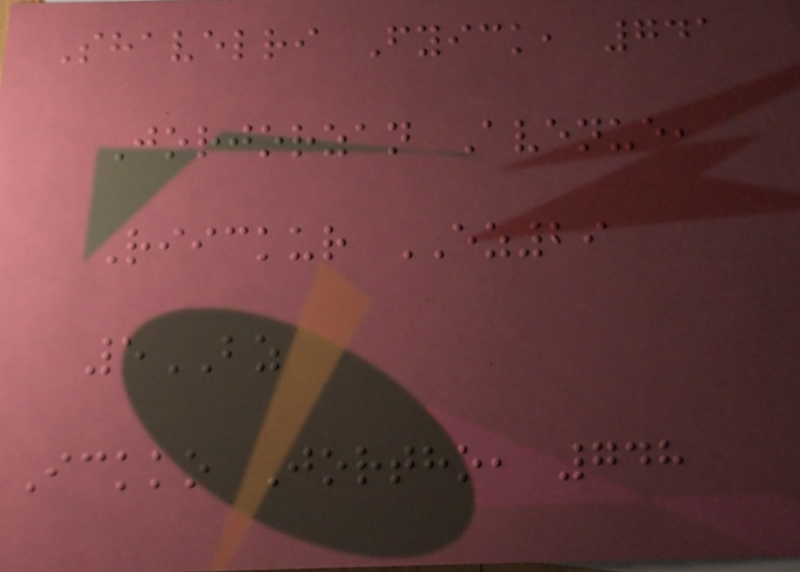Shavelri Fyick, 741
Jorjorzan Avenue,
Riickur EZ29
5BZ
Ickko Jortho, 748
